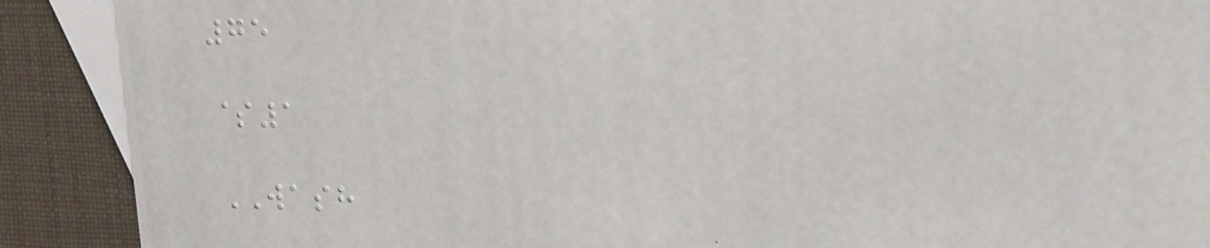75
$1
WASH
